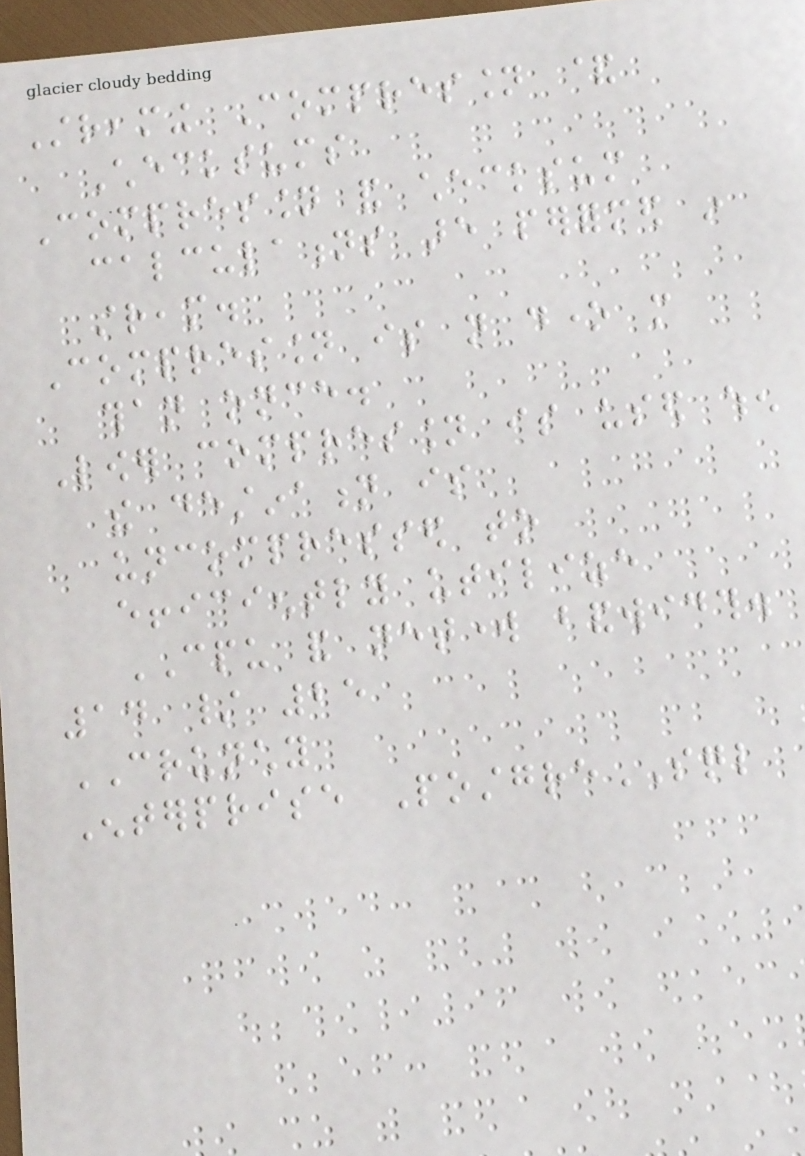Streaming Compression &
Checksums
Compression and checksum
calculations are performed in
stream.
Compression is not done more
than once.
Lower compression is used when
the destination is
uncompressed to
efficiently utilize
CPU and network bandwidth.
14 / 25
CRUNCHY
Enterprise PostgreSQL
